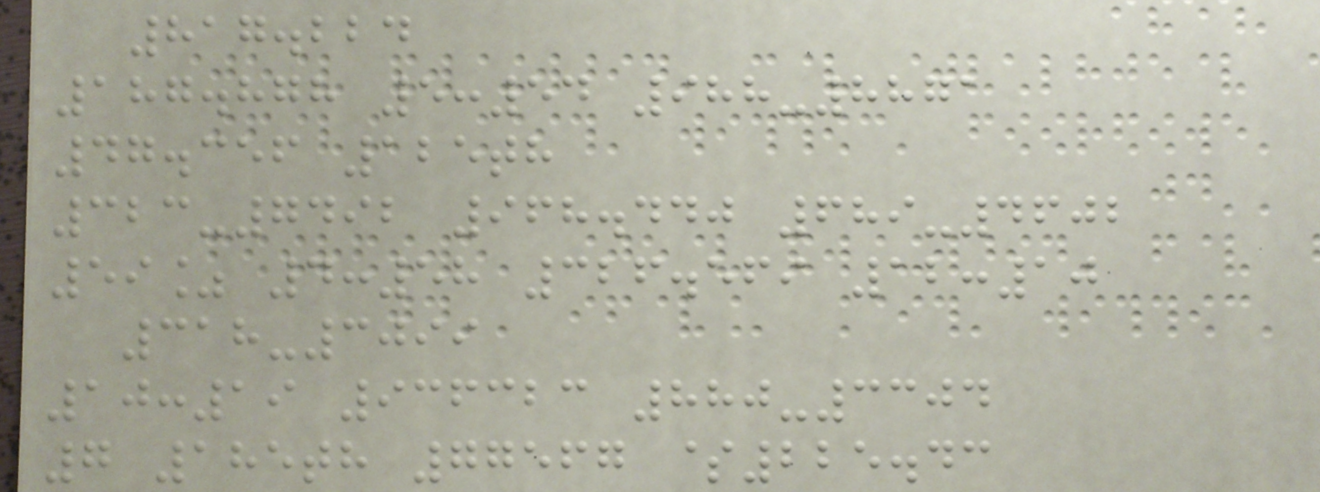817.224
187.878 5:54 988-8871
47.356 125th
323-7492 968.440 689-4602
59% 4:58 326.569 12:10
318-3099
10:19 936323 880-3304
7 185th 77567 $225.43
